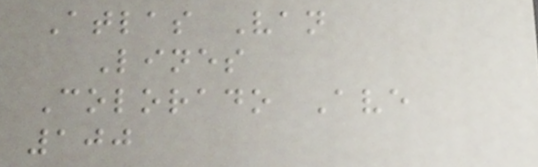Atlas Van
Lines
Colorado Ave
100
